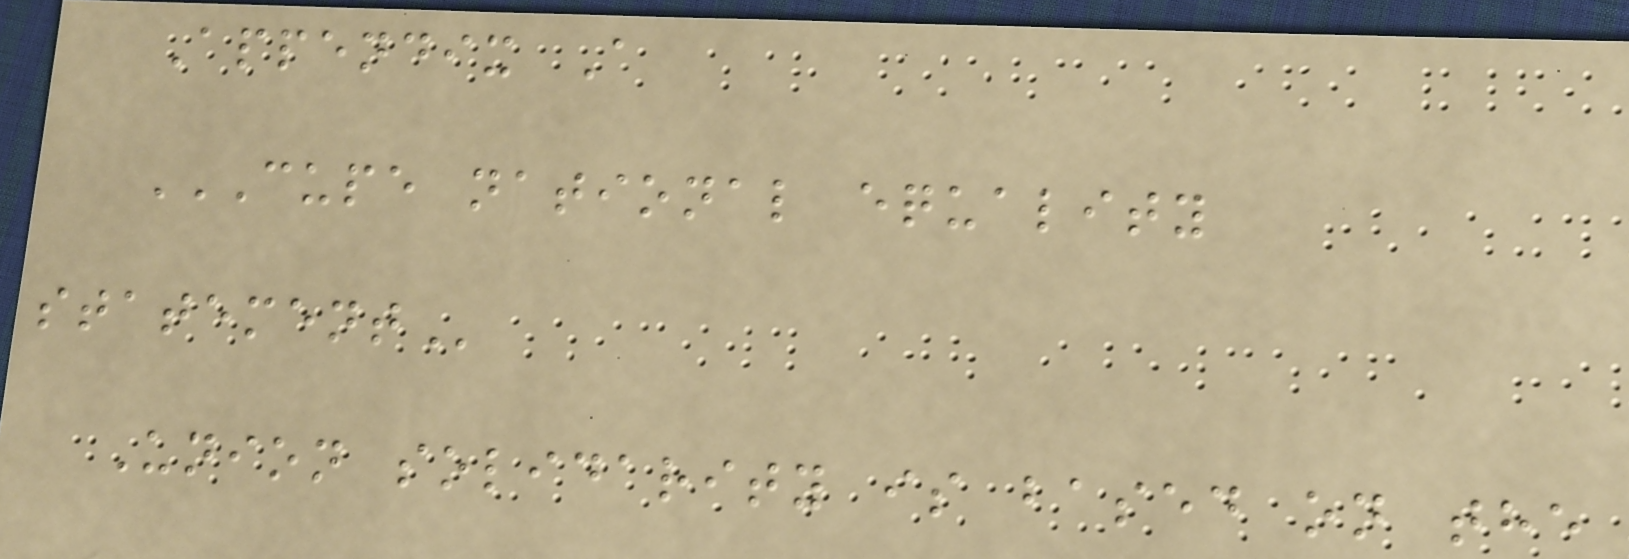Appendix A
CUPE NATIONAL EQUALITY
STATEMENT
Union solidarity is based on the
